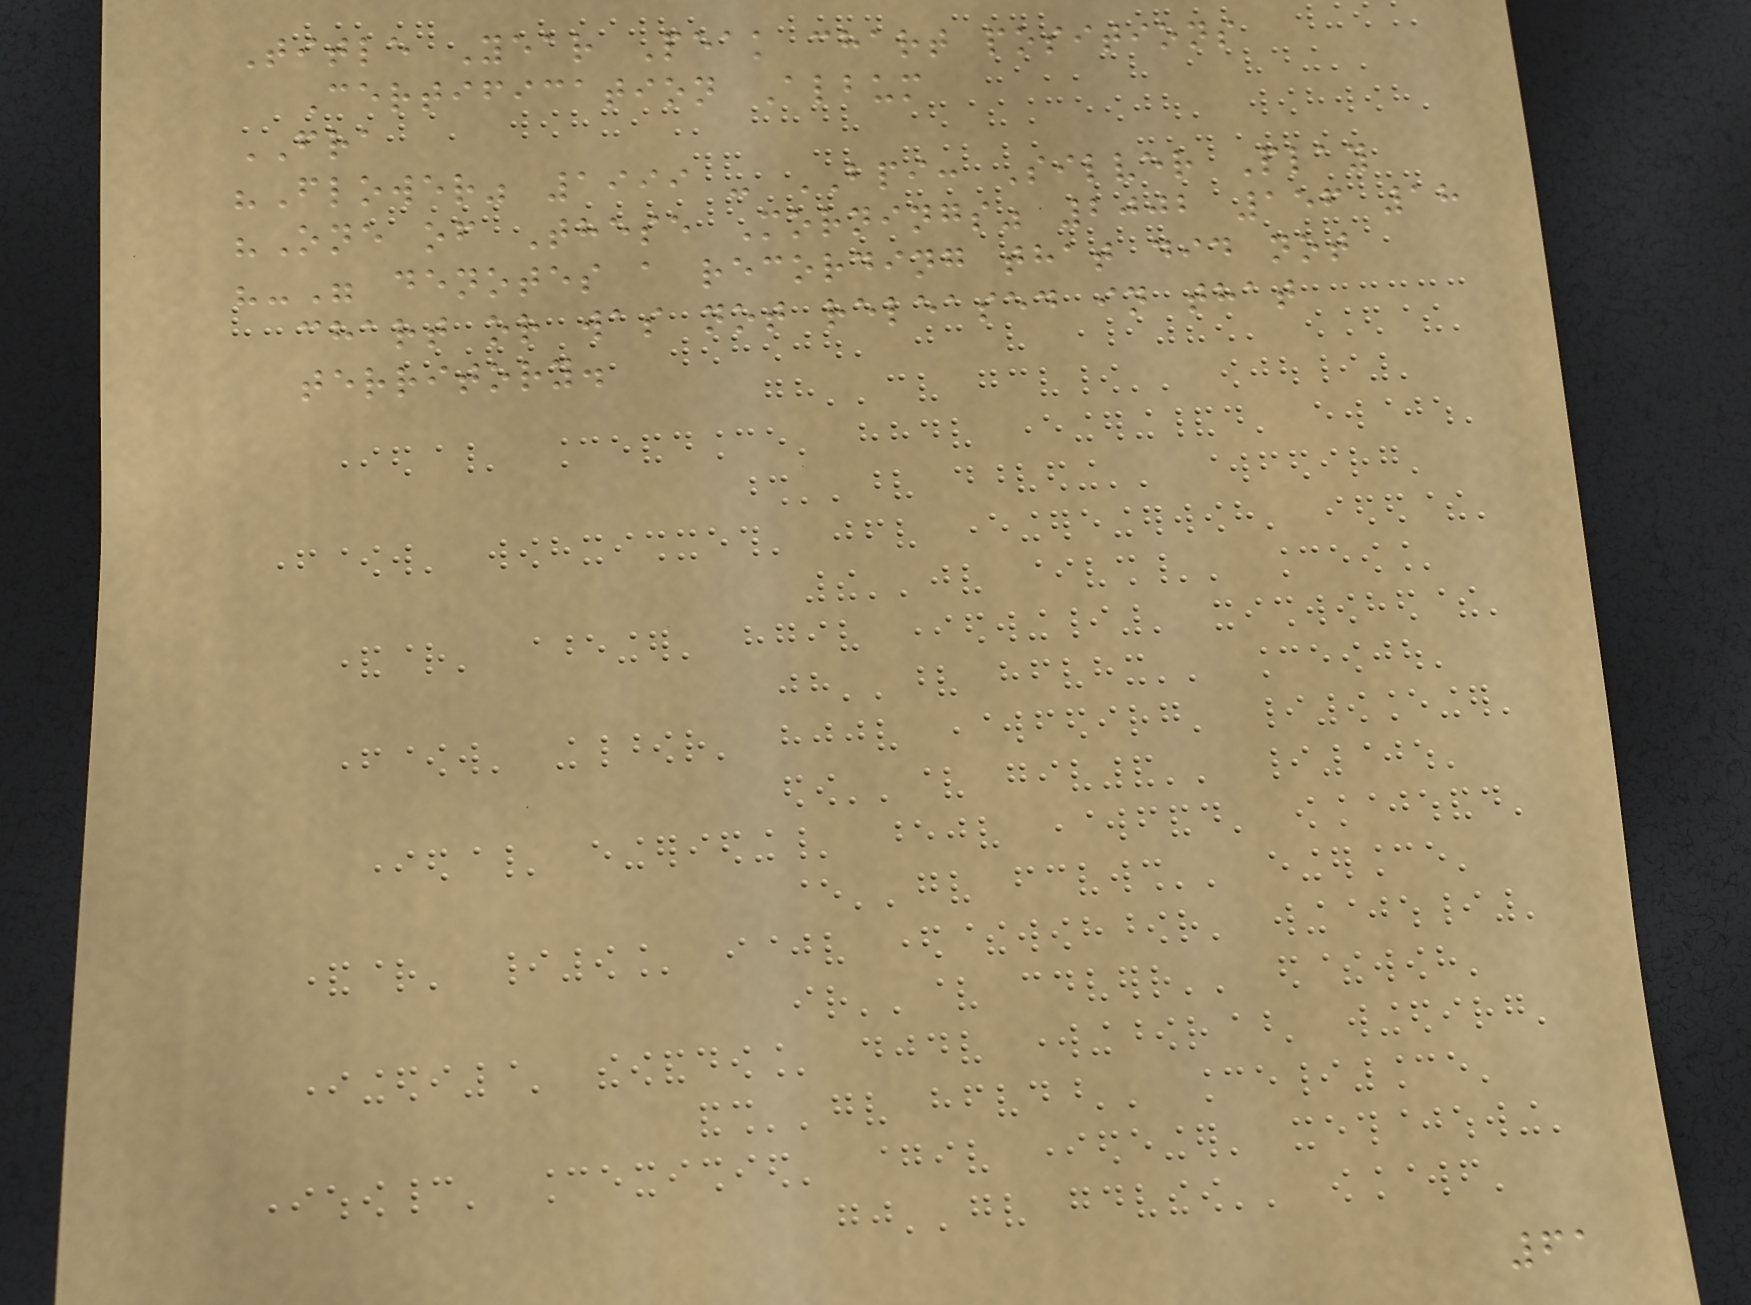Title Year Peak chart positions
Certification Album
FRA
"Flower" 1999 - BPI: Silver Play
"One of These Mornings" 2002 156 18
"-" denotes a recording that did not
chart or was not released in that
territory.
61
